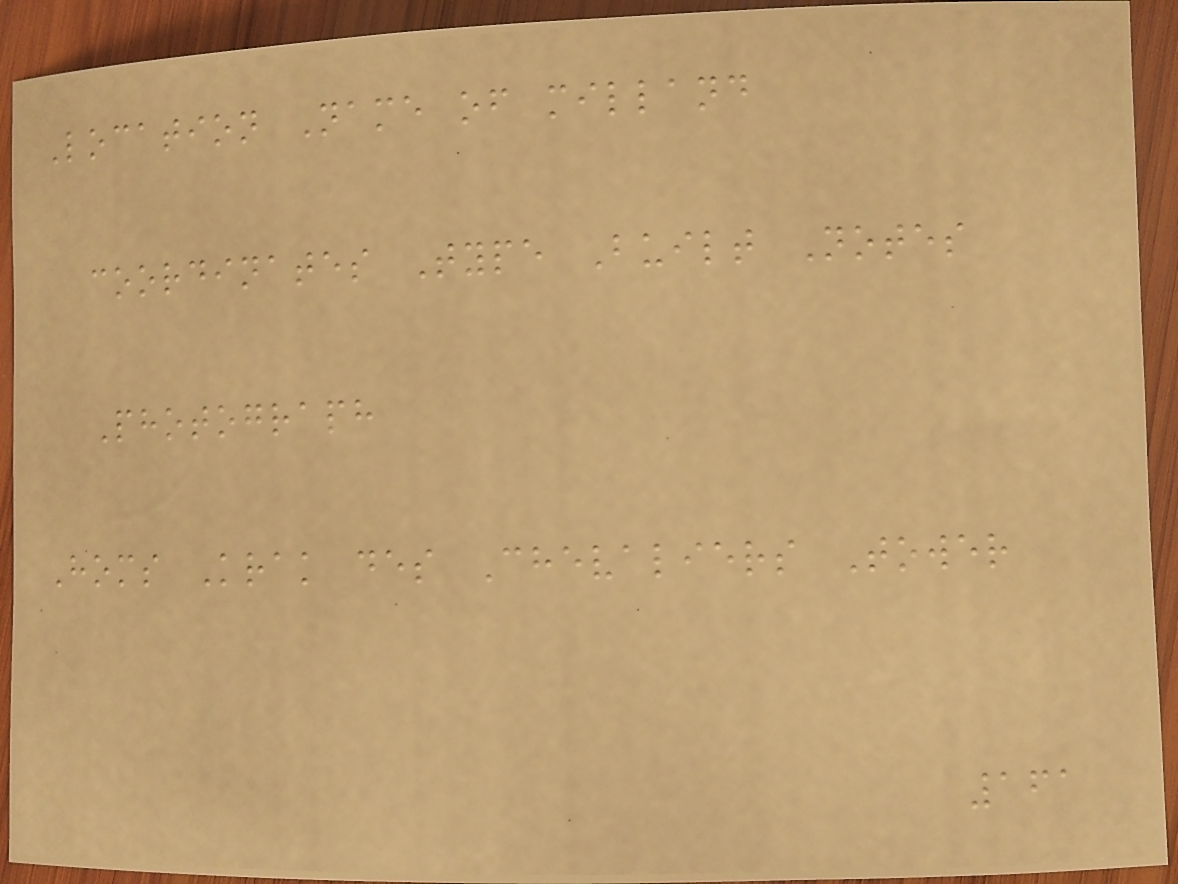Location Name of milland
coordinates Type Built Notes
Photograph
Homs Krak des Chevaliers Tower
161
